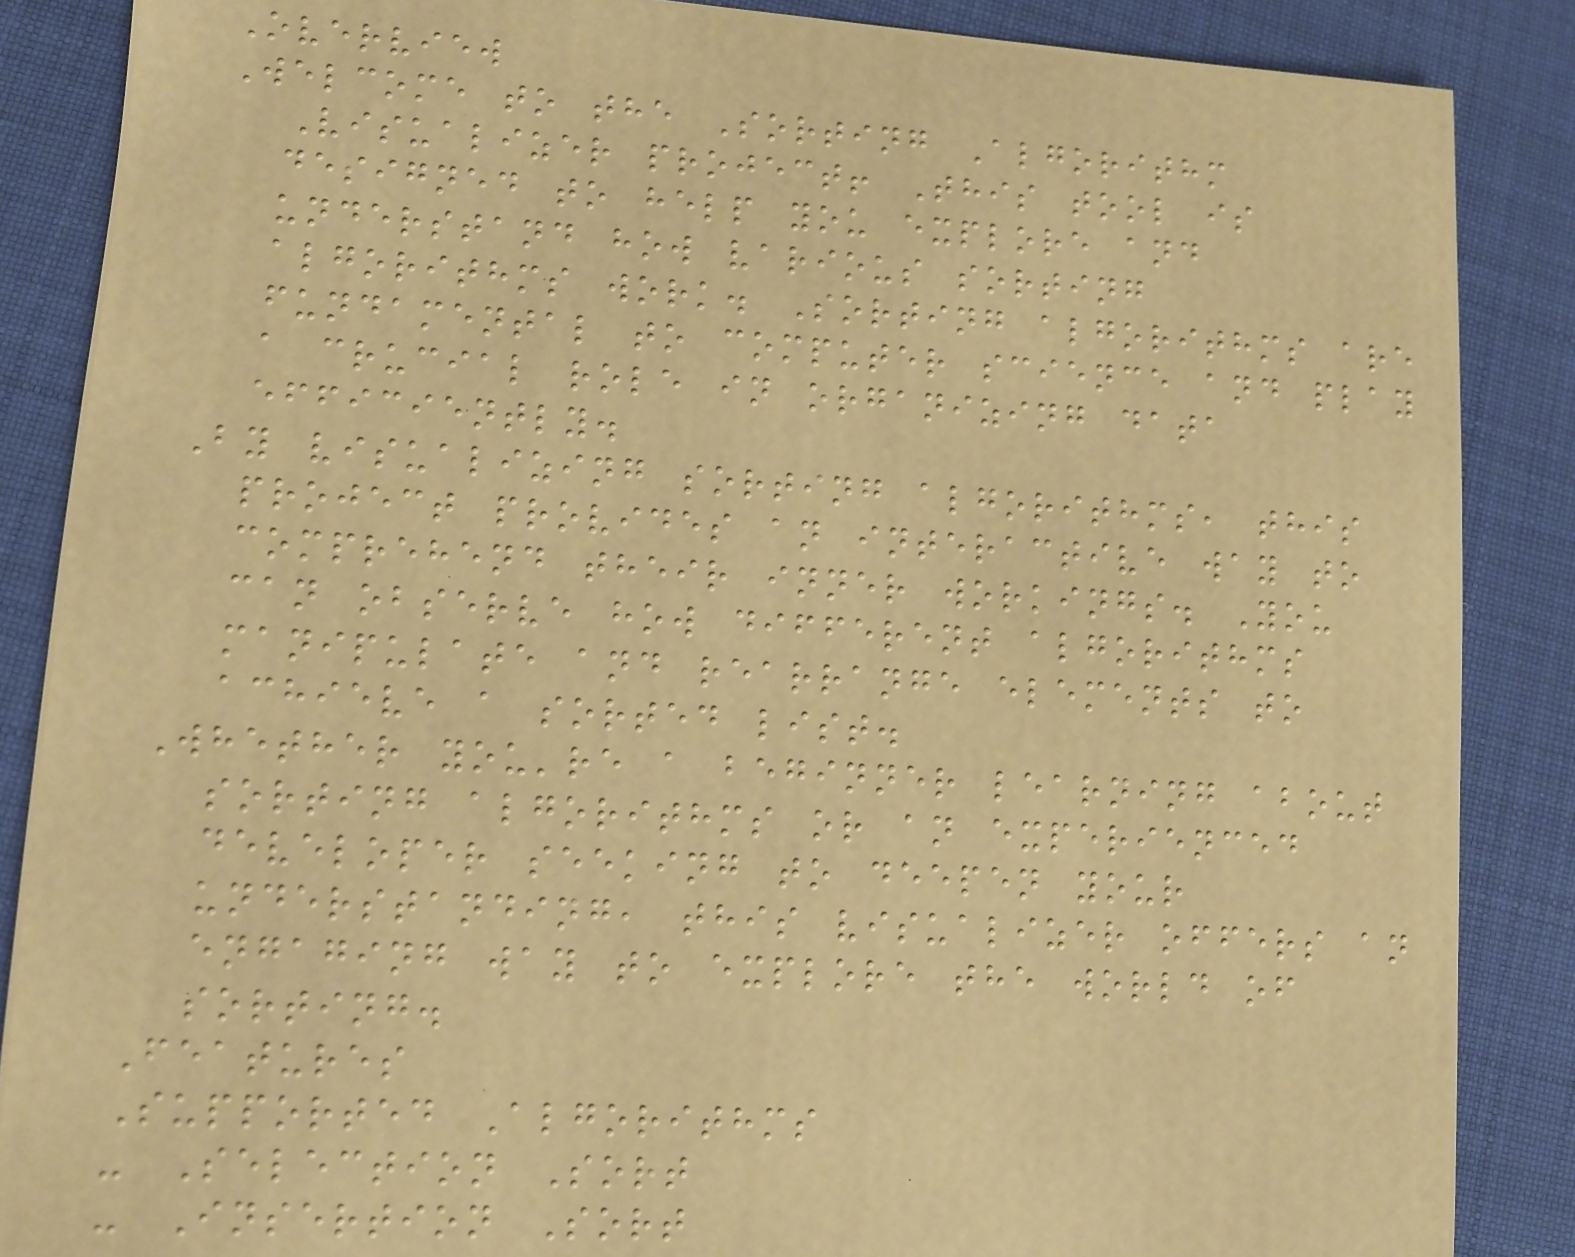Overview
Welcome to the Sorting Algorithm
Visualizer project! This tool is
designed to help you explore and
understand how various sorting
algorithms work. Sorting algorithms are
fundamental to computer science and play
a crucial role in organizing data
efficiently.
By visualizing sorting algorithms, this
project provides an interactive way to
comprehend their inner workings. You
can observe how different algorithms
manipulate and rearrange elements to
achieve a sorted list.
Whether you're a beginner learning about
sorting algorithms or an experienced
developer seeking to deepen your
understanding, this visualizer offers an
engaging way to explore the world of
sorting.
Features
Supported Algorithms
- Selection Sort
- Insertion Sort
